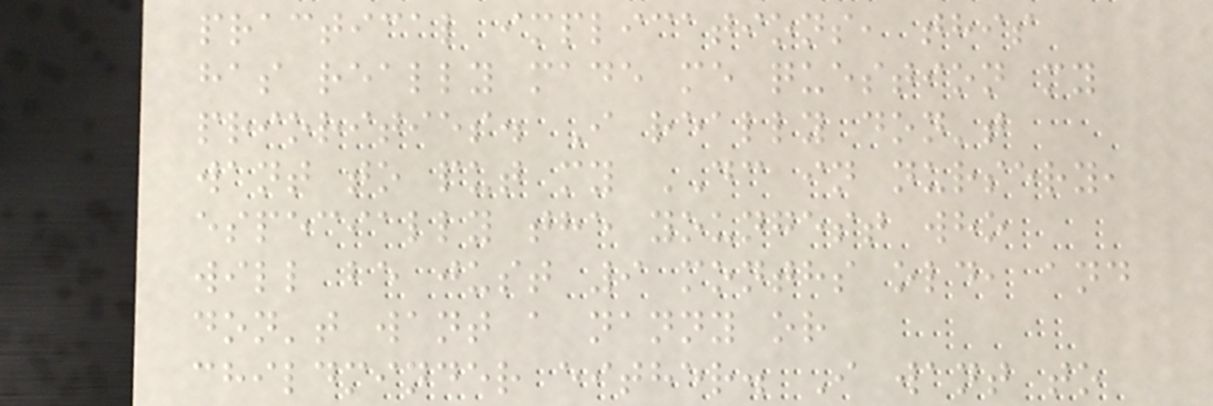practical implications, this
has really made me question my
priorities. I really don't
want to put my DC in nursery,
especially the youngest who
will be just 9 months old, and
don't want a nanny or
childminder either. I want to
